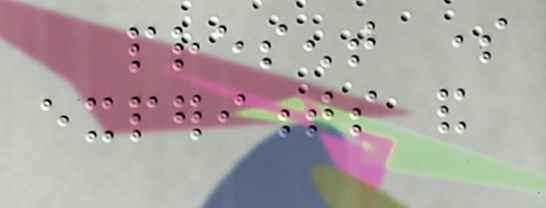present some
experiments and
